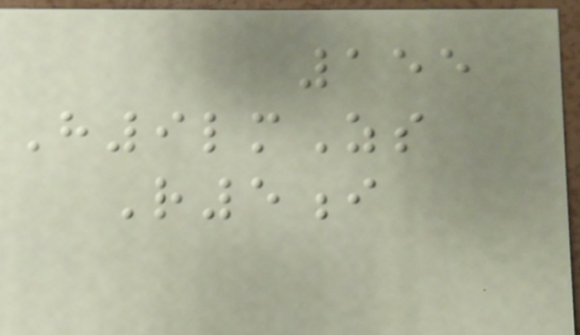155
H9lmZs
R5i
